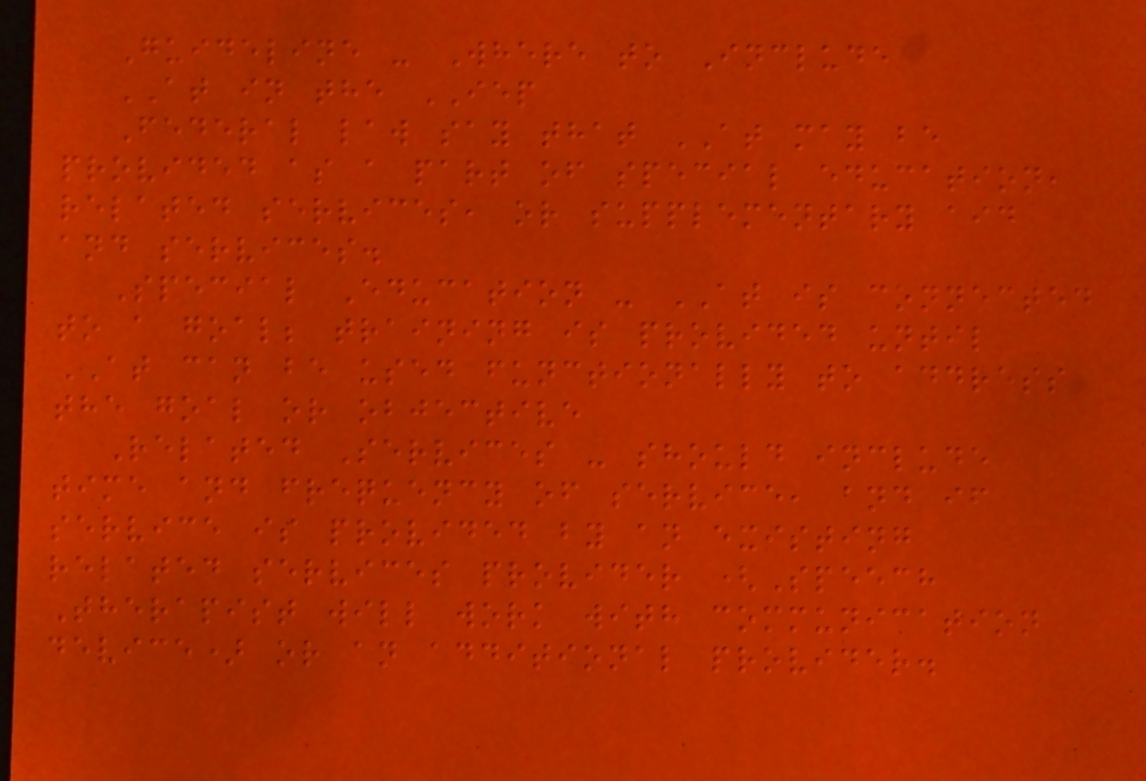Guideline - Where to Include
AT in the IEP
Federal law say that AT may be
provided as a part of special education,
related services, or supplementary aid
and services.
Special Education - AT is connected
to a goal; training is provided until
AT can be used functionally to address
the goal or objective
Related Services - should include
time and frequency of service, and if
service is provided by an existing
related services provider (Speech
Therapist will work with communication
device) or an additional provider.
